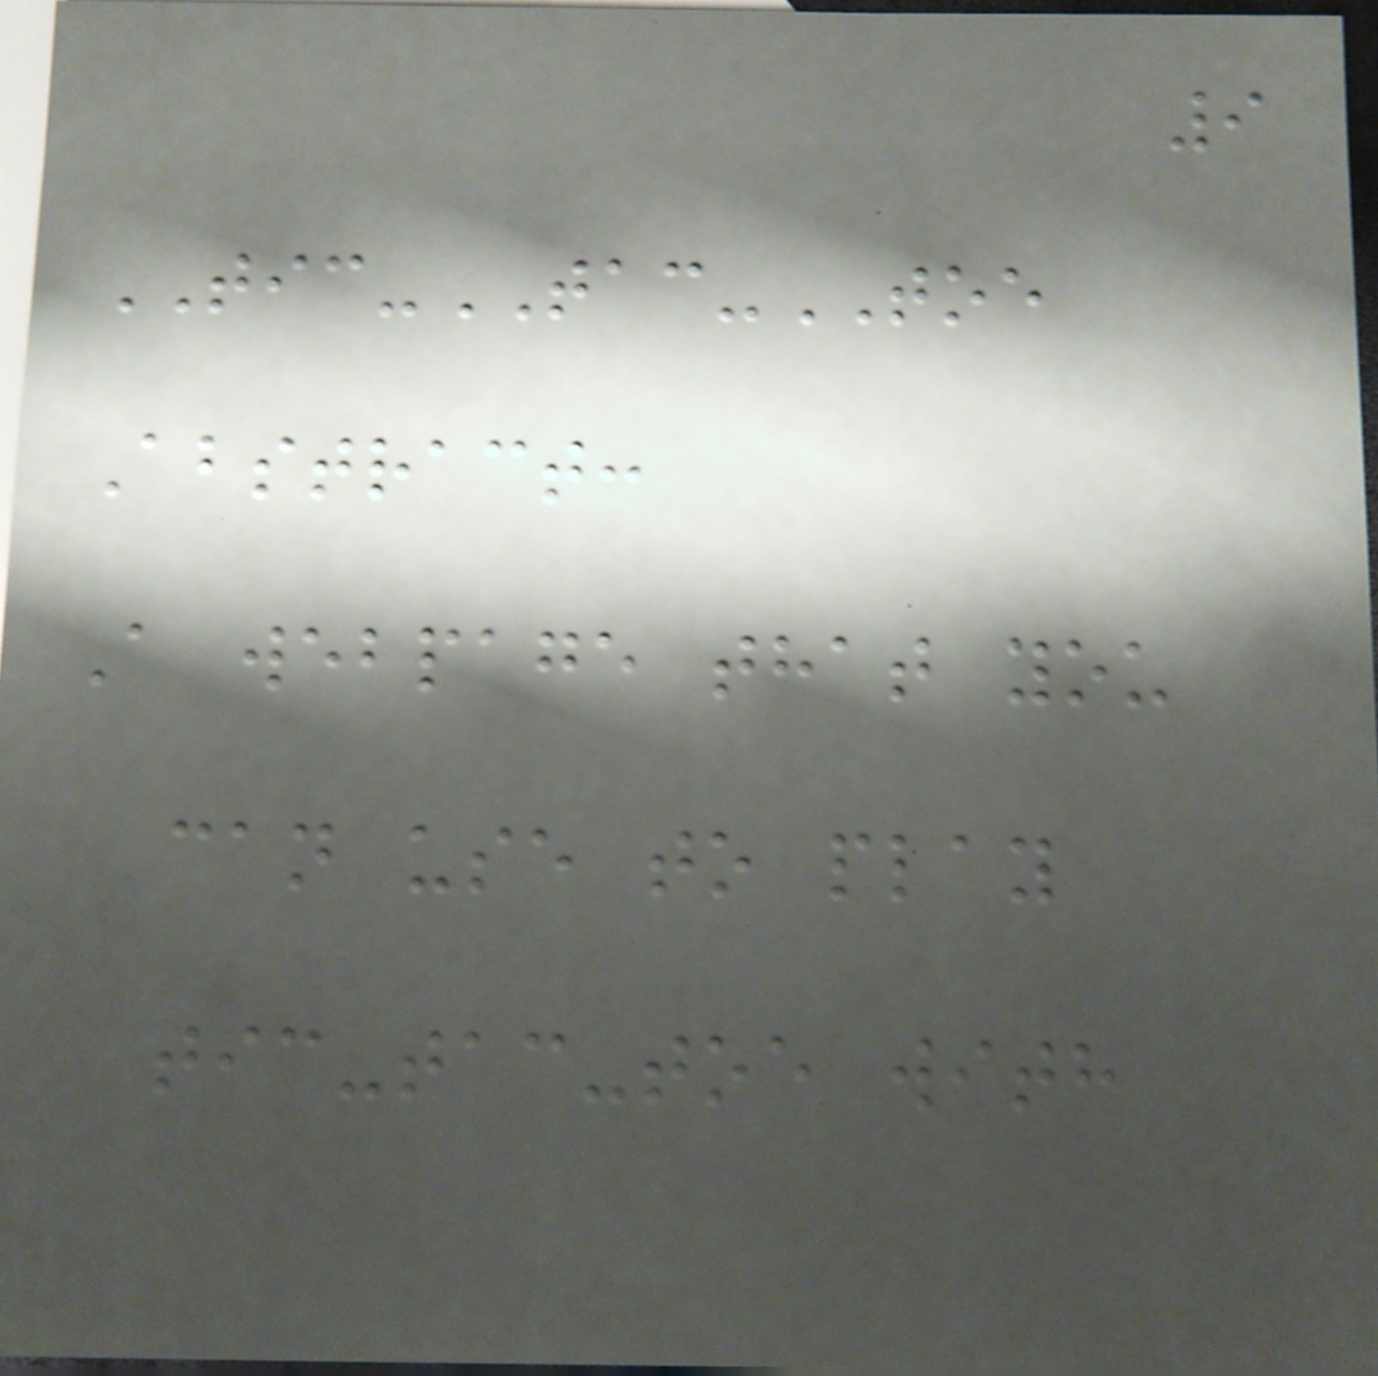9
TIC-TAC-TOE
Abstract:
A webpage that you
can use to play
tic-tac-toe with
